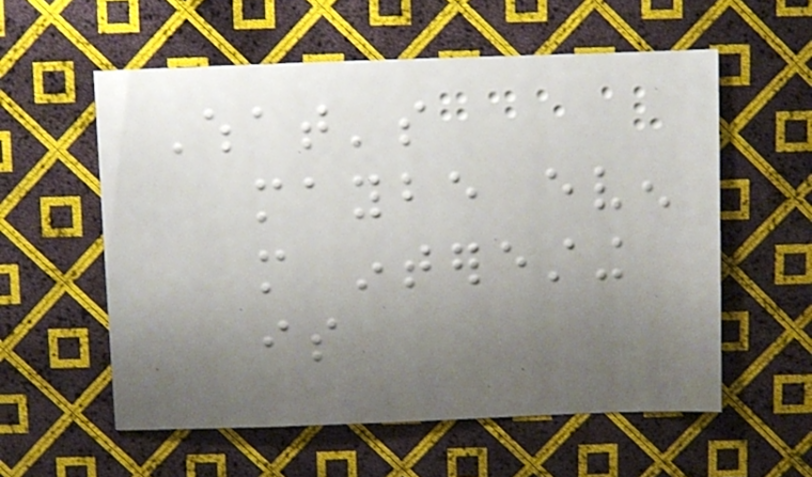What's
maybe even
more interesting
is
